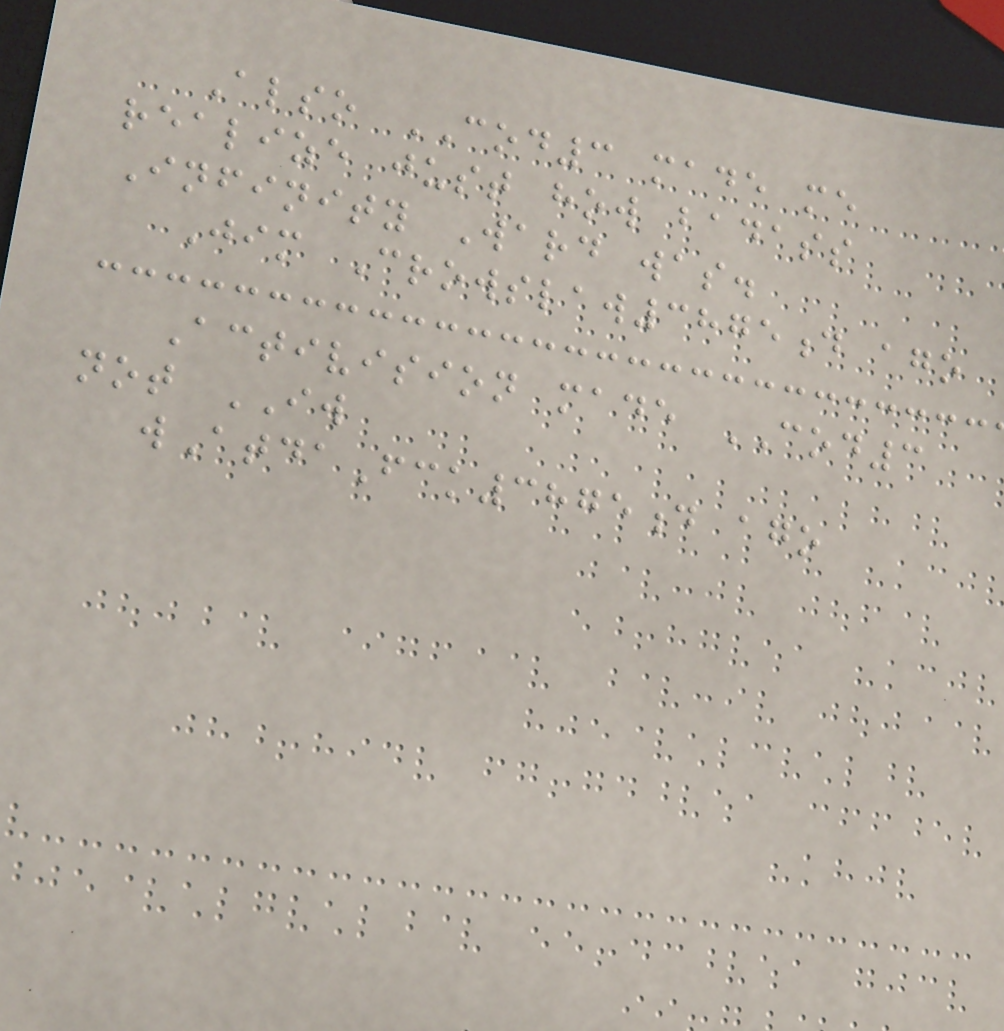Also COD3 made me
realize just how badass
Infinity Ward was.
Jim Crowslaw3875d ago
Activision made COD3
not IW
wAtdaFck3875d ago
